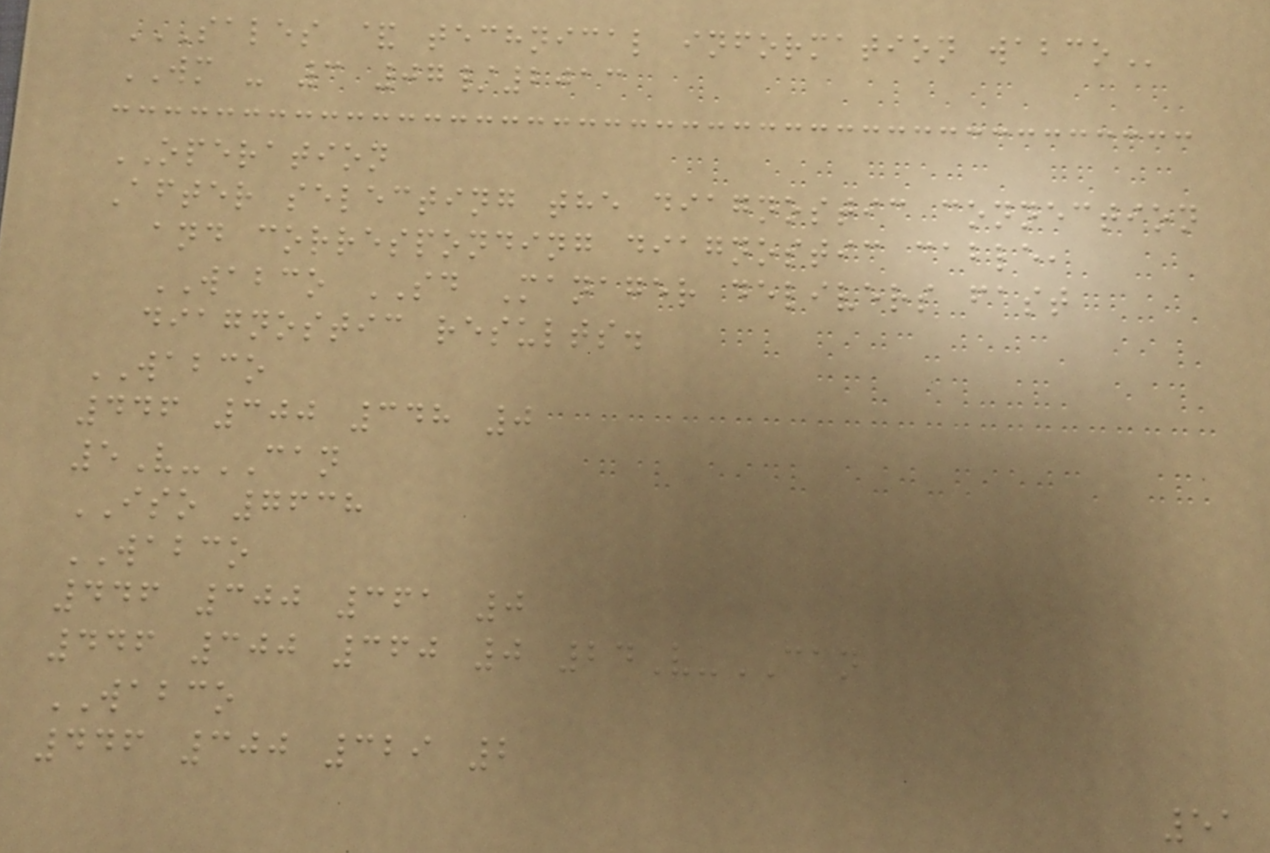SALES & TECHNICAL INFORMATION WABCO
WM - 3 07/2013
OPERATION
After selecting the diagnostic connection
and corresponding diagnostic cable,
WABCO SD Manager delivers fast
diagnostic results.
WABCO
446 300 348 0
5V-CAN
ISO 7638
WABCO
446 300 361 0
446 300 360 0 24V-CAN
WABCO
446 300 329 2
51
